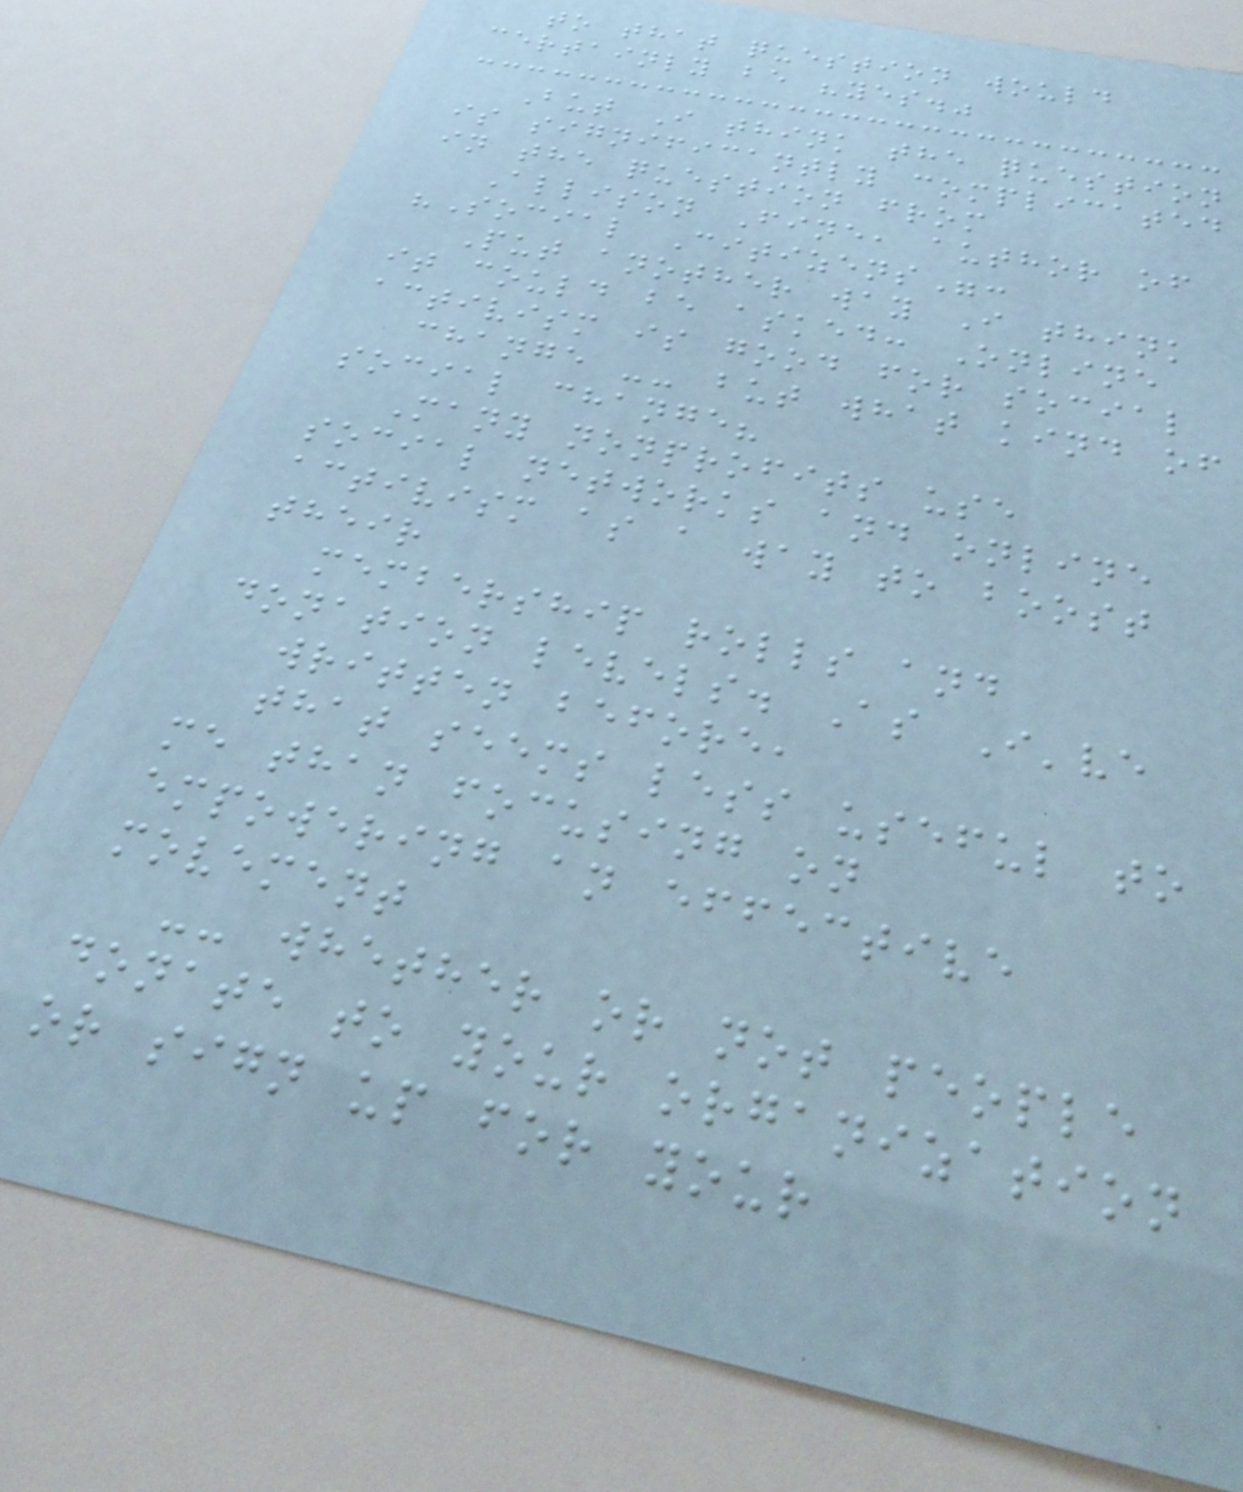to that question would
certainly be "yes."
But I think the question
is significantly complicated
in the question from
Allison Fine, author of
"Social Citizens":
Put another way I think
it could be asked: Online
activism is good for social
change -- but what kind of
social change?
Many nonprofits use
social networks and online
activism as a way to boost
their
membership rolls and
donation levels. As I've
written before,
that seems less useful to
me than focusing on
empowering an effective
movement
-- whether or not people
donate to your organization
or sign up for your
